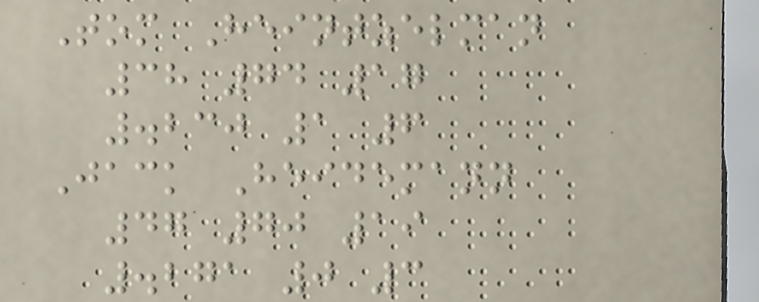Tom Heintzelman
38 74 17
.230 1 6
Jack Heidemann
47 70 19
.271 0 3
